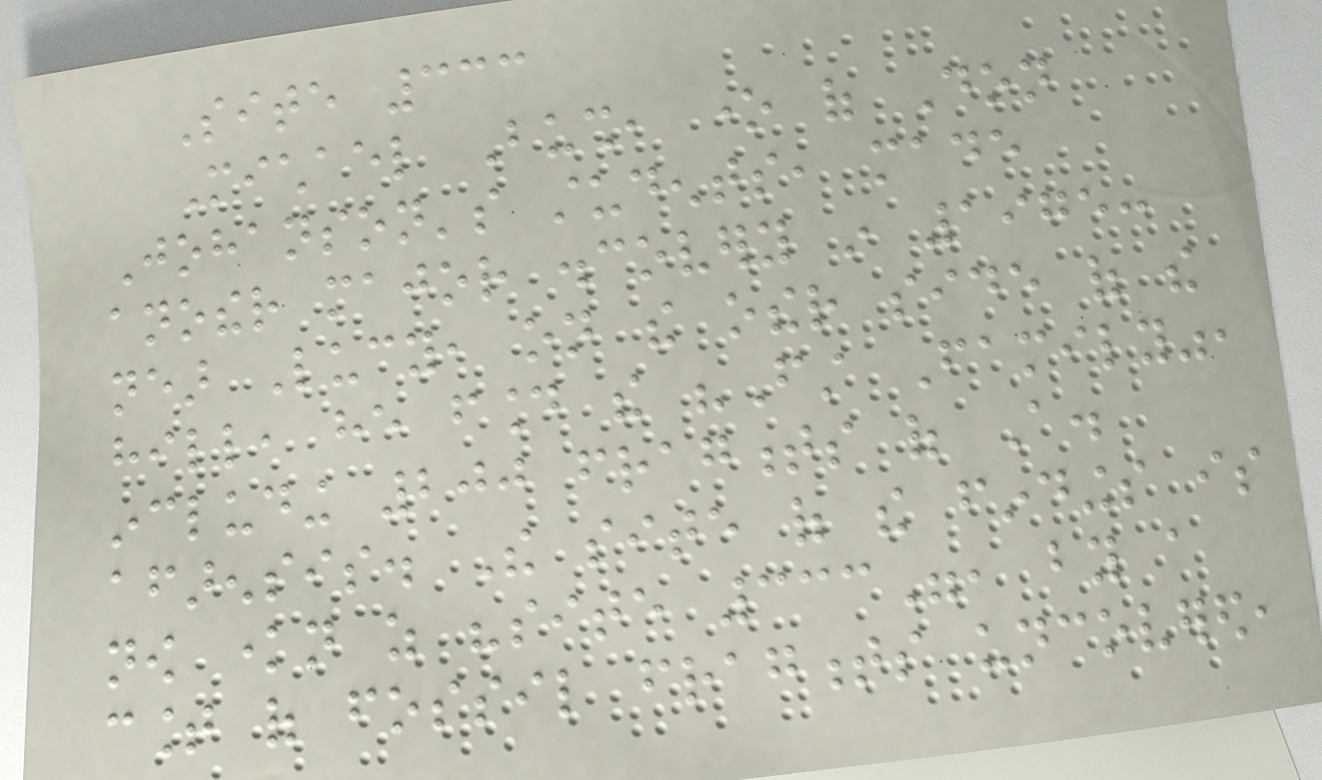Site 333
Michael Bush, one of Don
Johanson's students, made
another major discovery in 1975:
near Lucy, on the other side of the
hill, he found the "First Family",
including 200 fragments of A.
afarensis. The site of the findings is
now known as "site 333", by a
count of fossil fragments uncovered,
